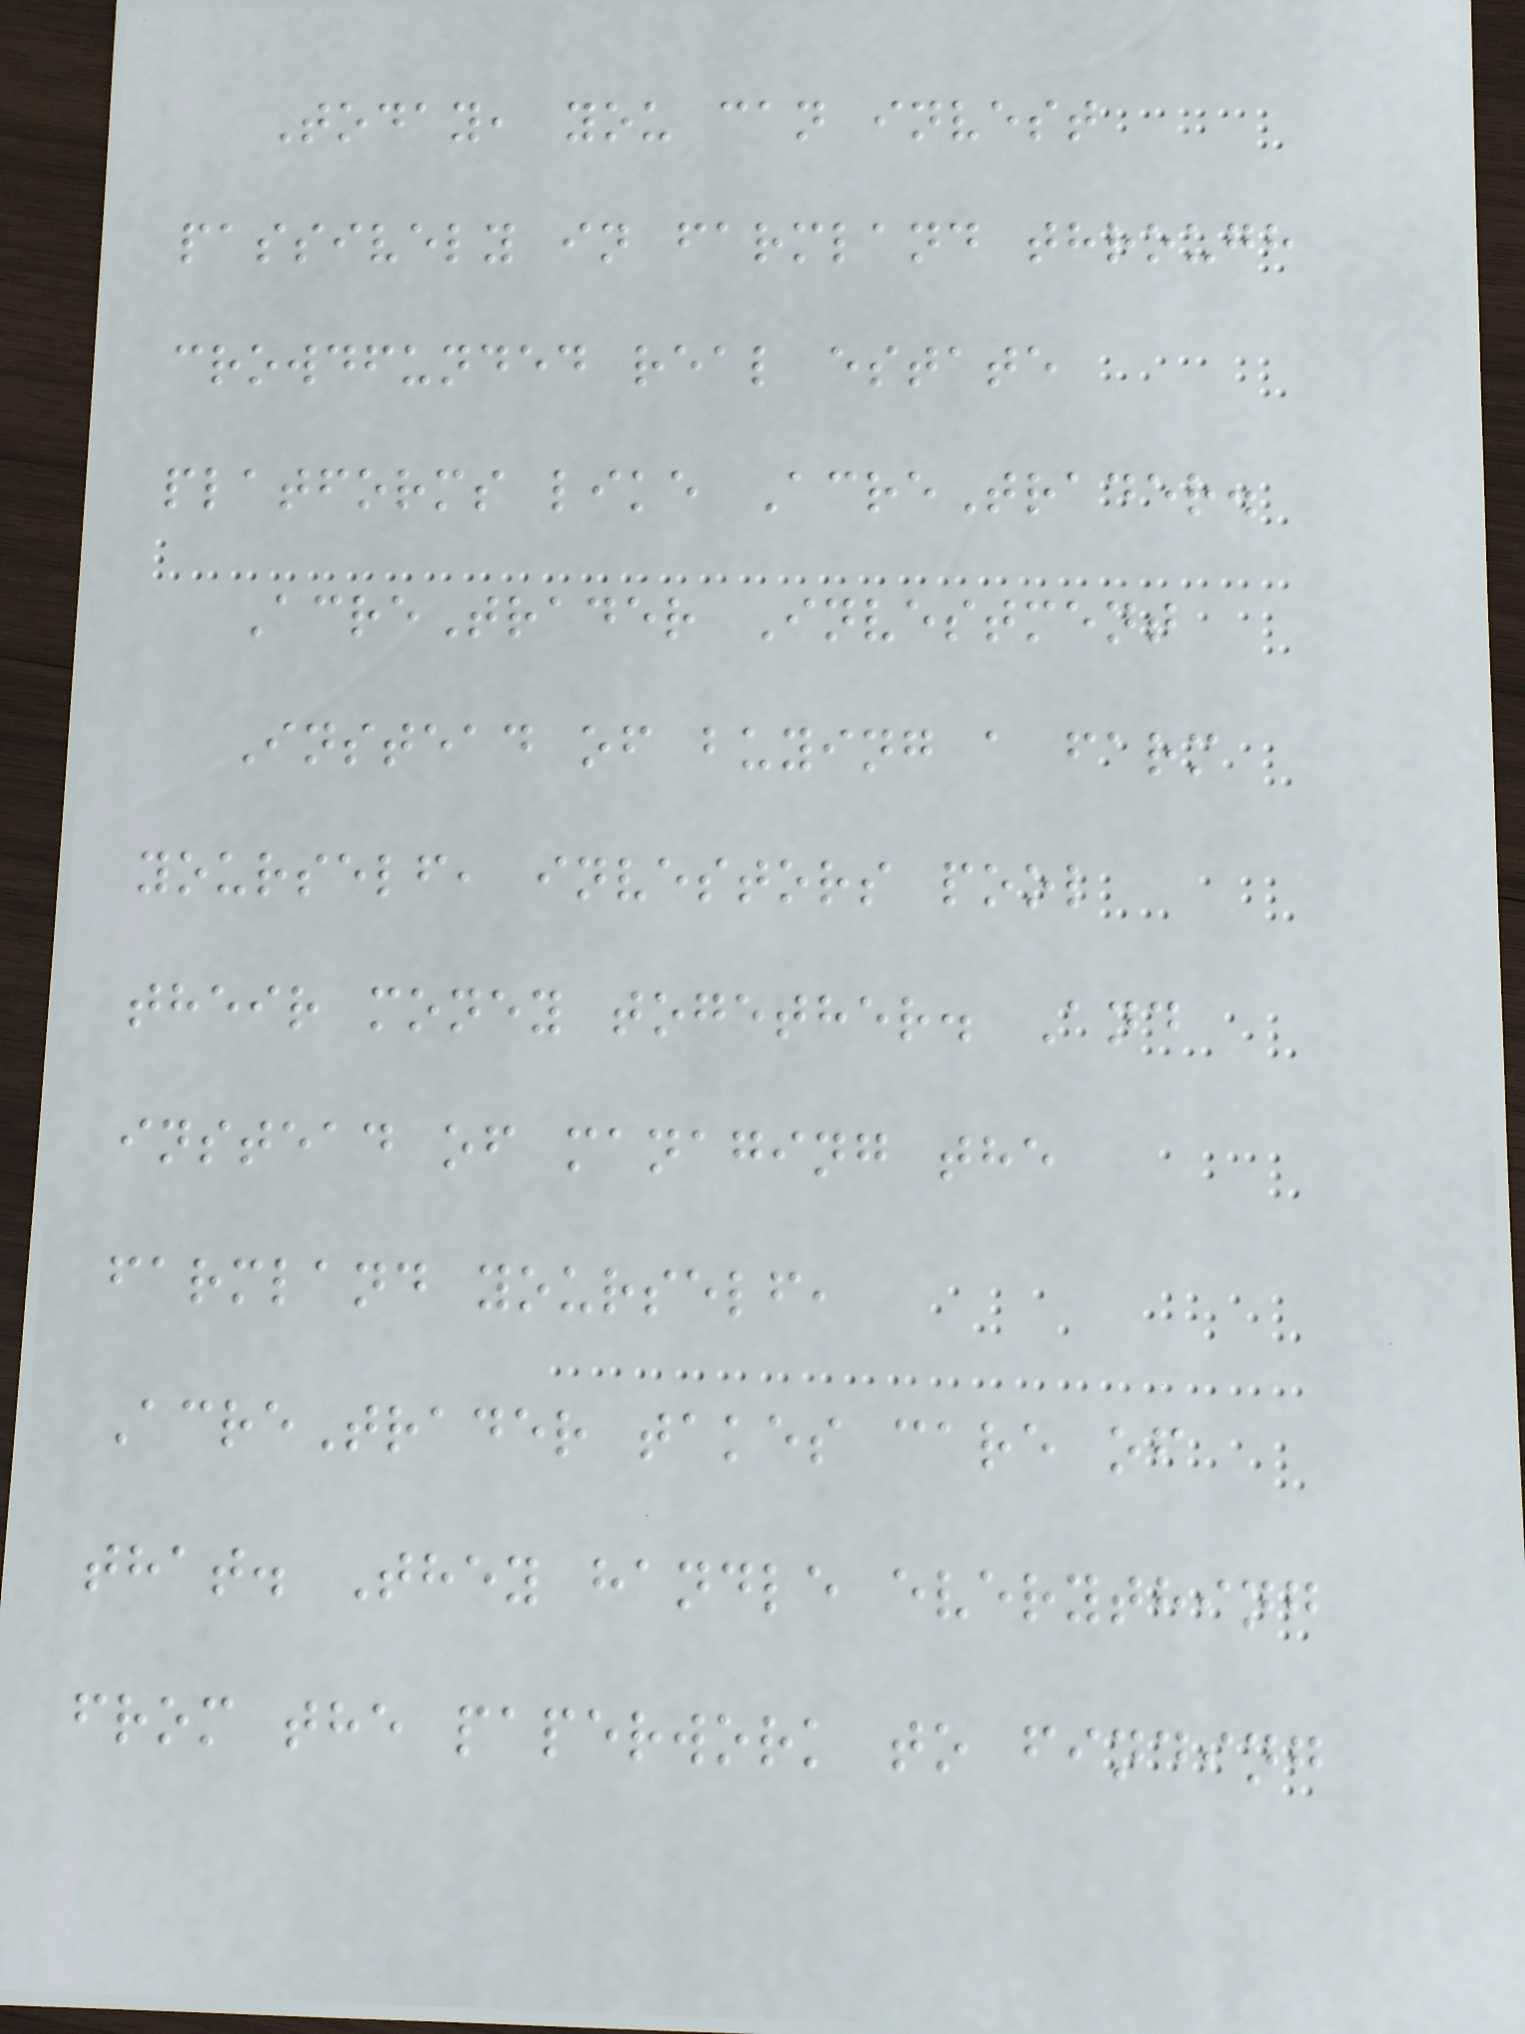Today, you can invest
passively in farmland through
crowdfunded real estate
platforms like AcreTrader.
AcreTrader Investment
Instead of buying a farm
yourself, investors pool
their money together. And
instead of managing the
farmland yourself,
AcreTrader takes care of
that. They handle everything
from the paperwork to finding
